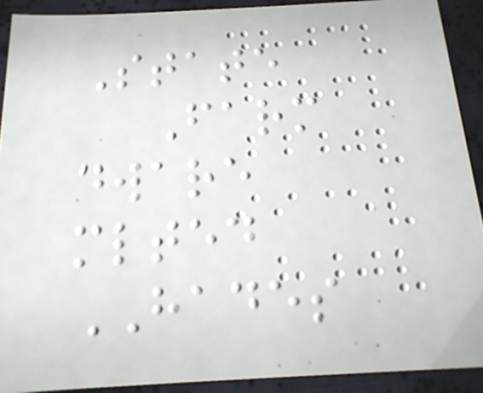State
Farm
dware
mlted
HADES
